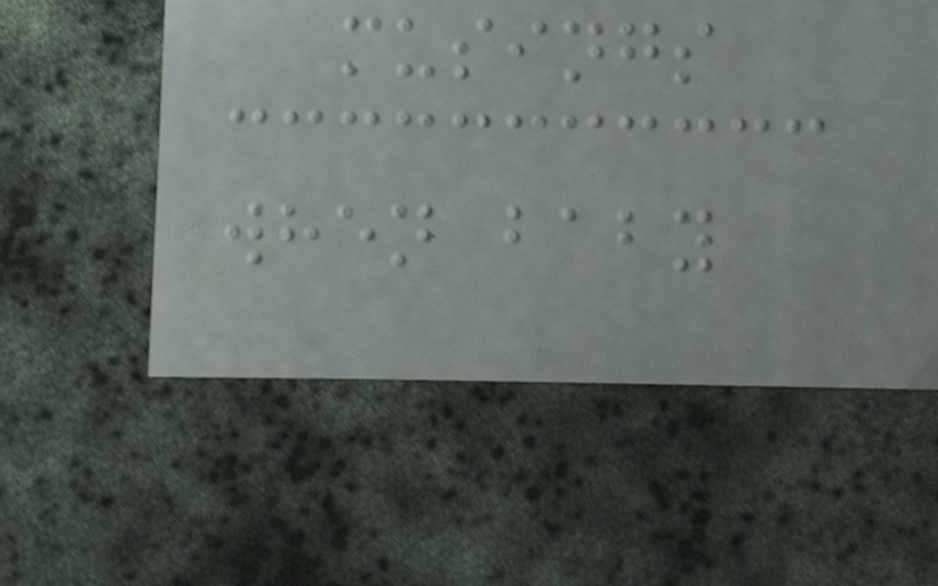musings
when baby
